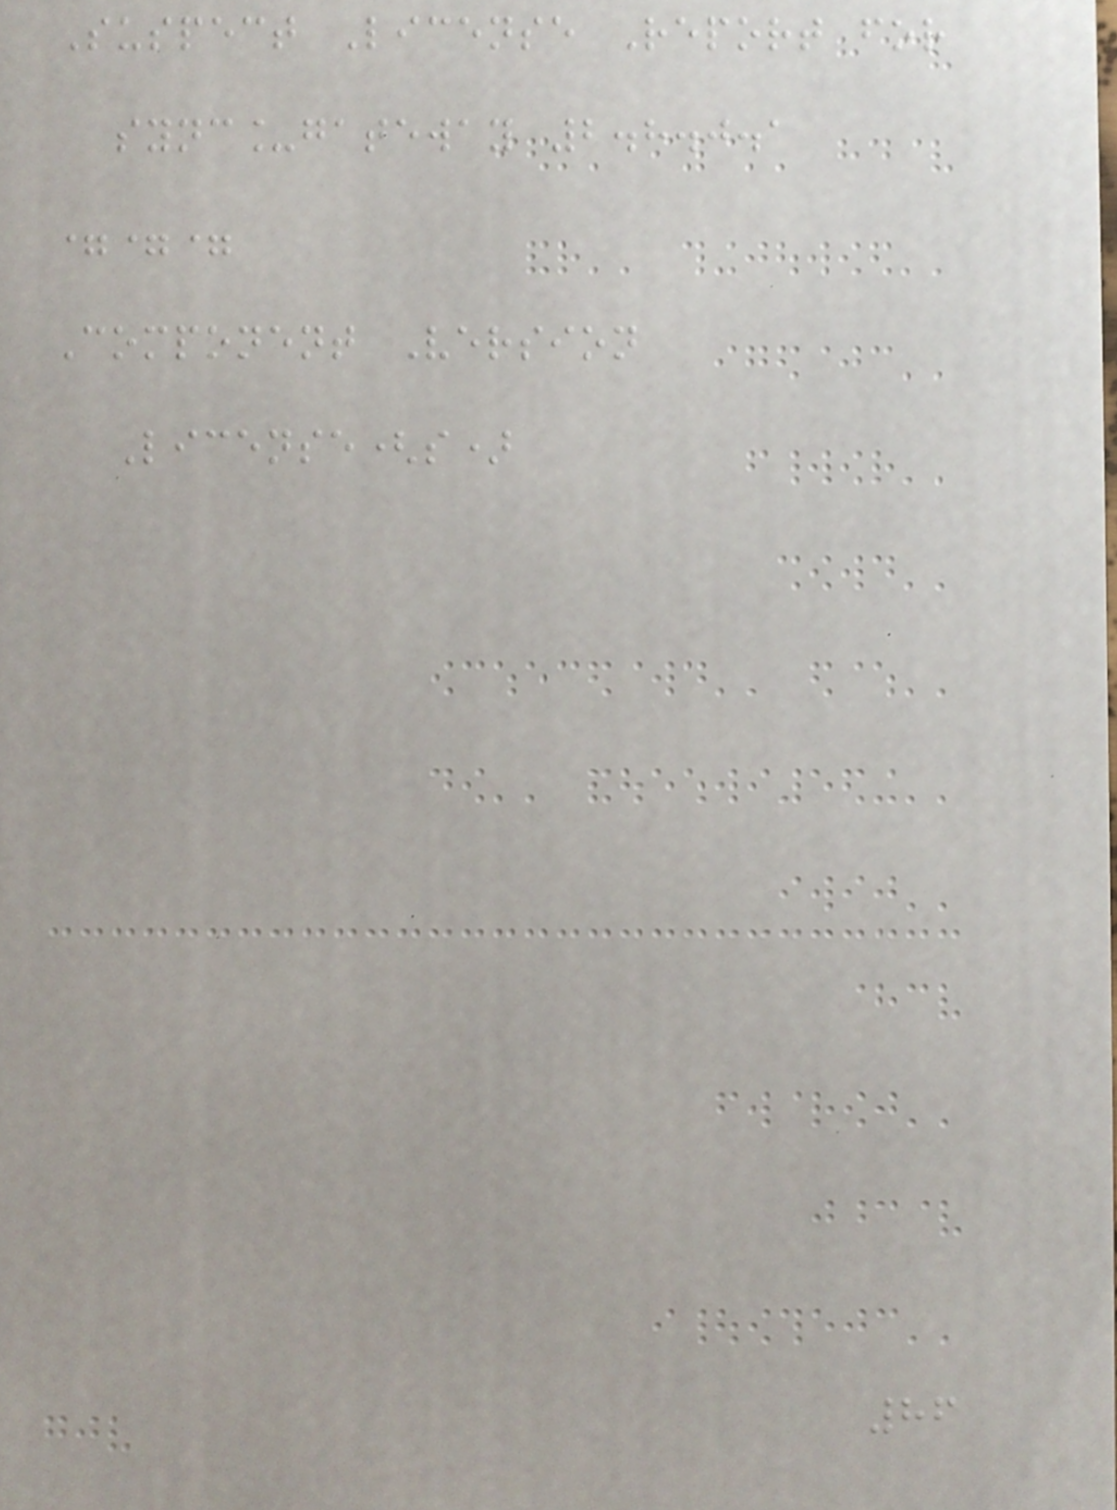Suspect License Report for
sync_gateway 2.8.0.1
===
Component Version
License(s)
86
